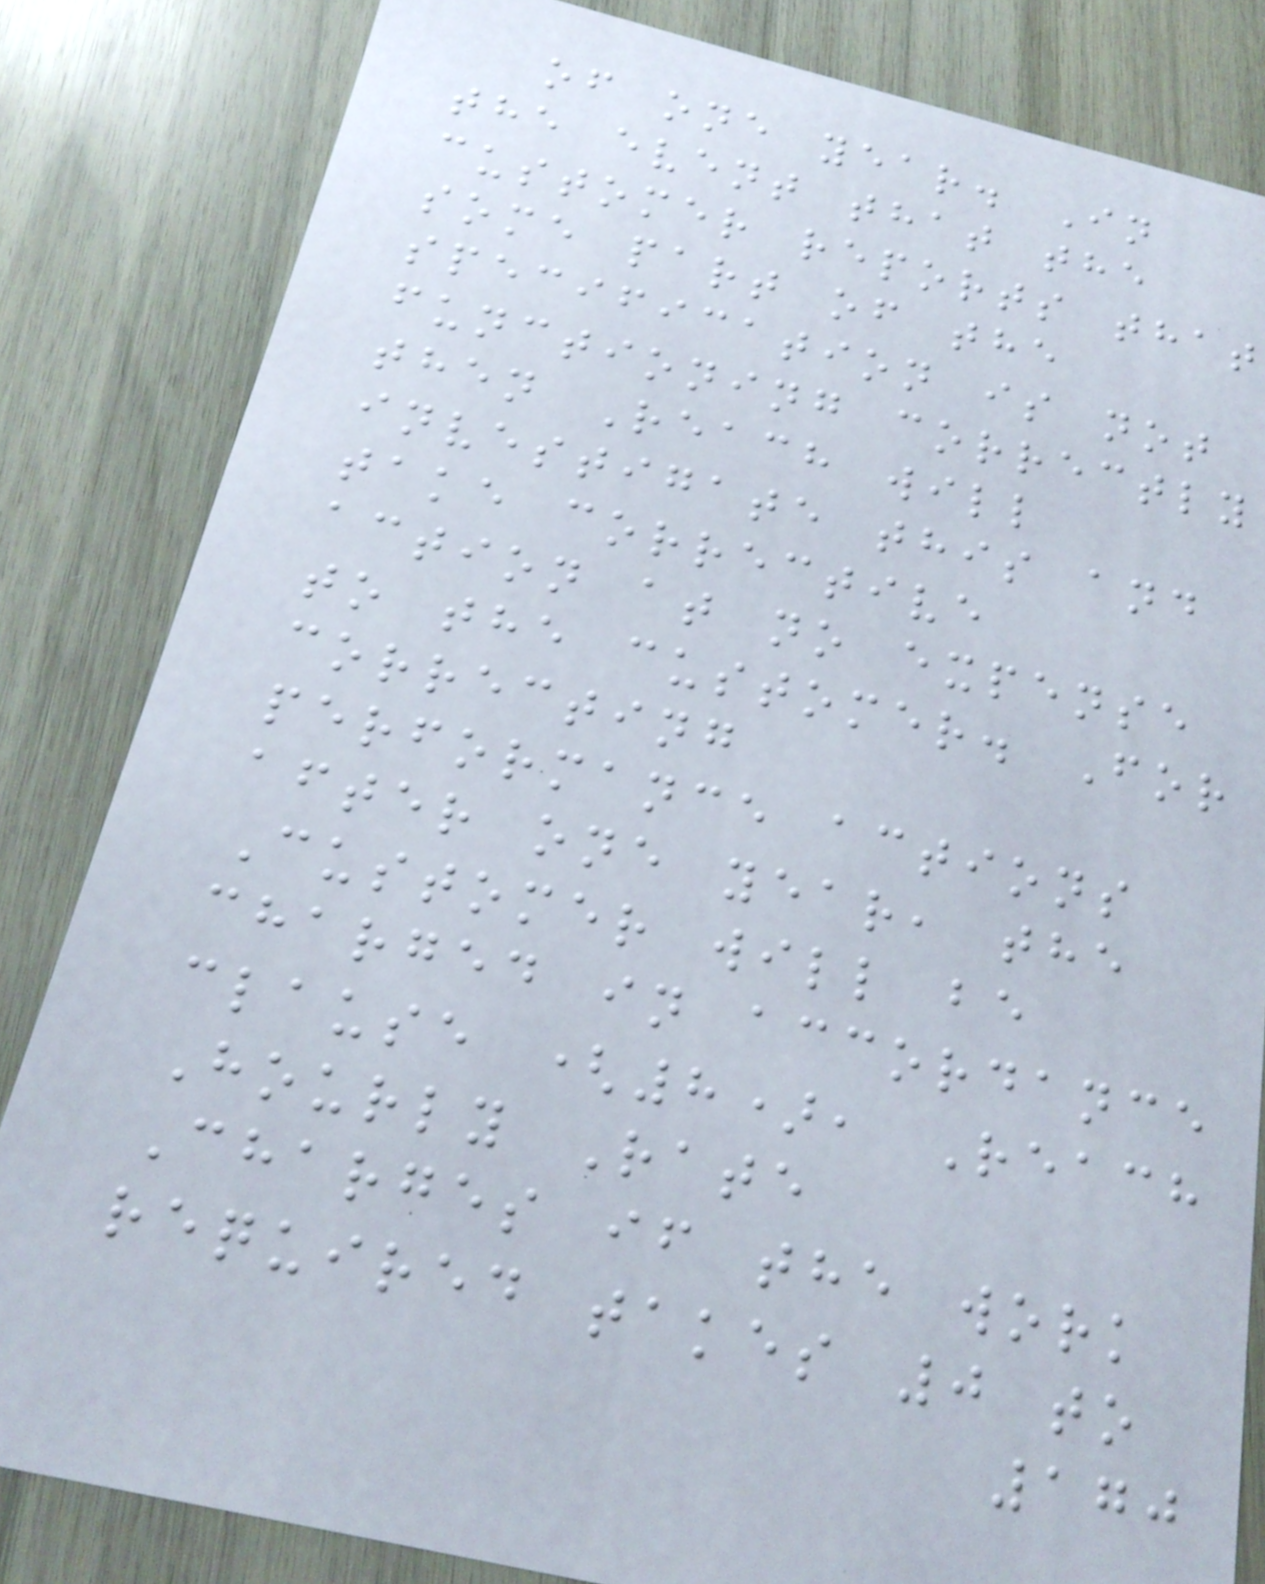of one year. In
the event that the
customer reports that
some part of the
specification is not
functioning correctly
then Reach will
investigate this and
take corrective
action at no expense
to the customer. For
correcting
performance actions
after one year, the
Customer will be
charged in accordance
clause (8), Reach
Hourly Rate
Charges if the work
required takes 0 to
170
